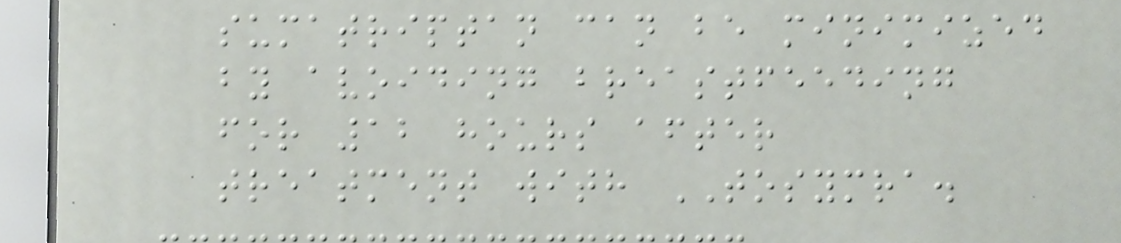sumatriptan can be minimized
by avoiding breastfeeding
for 12 hours after
treatment with TOSYMRA.
